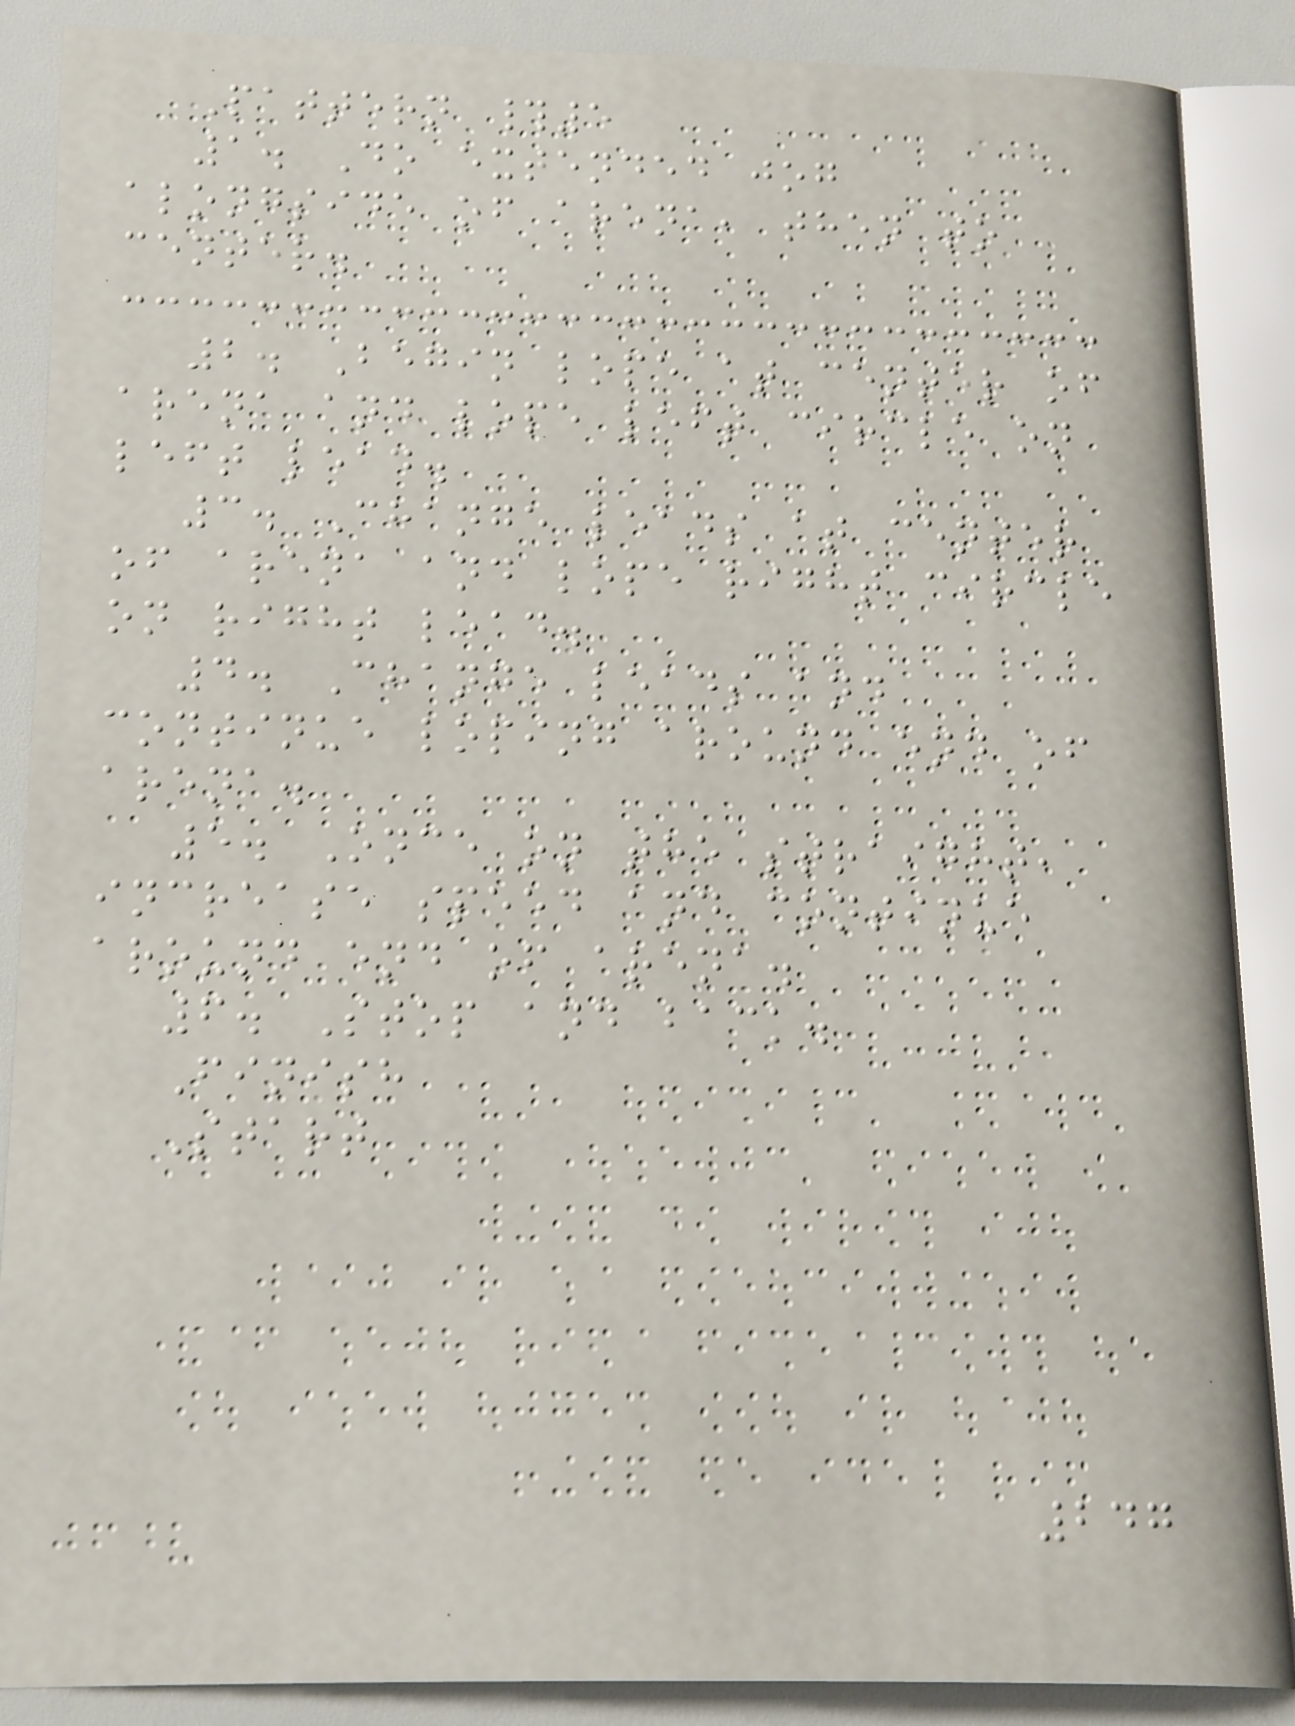Pattern #5
1. Do extended jog
alongside of arena, then to
center.
2. Begin lope at center of
arena and lope left circle on
left lead.
3. Change leads at center
of arena and lope right circle
on right lead.
4. Change leads and
continue loping around end of
arena.
5. Once on the straight,
increase speed and continue
around end of arena.
6. Stop and back.
Finish
Start
247
